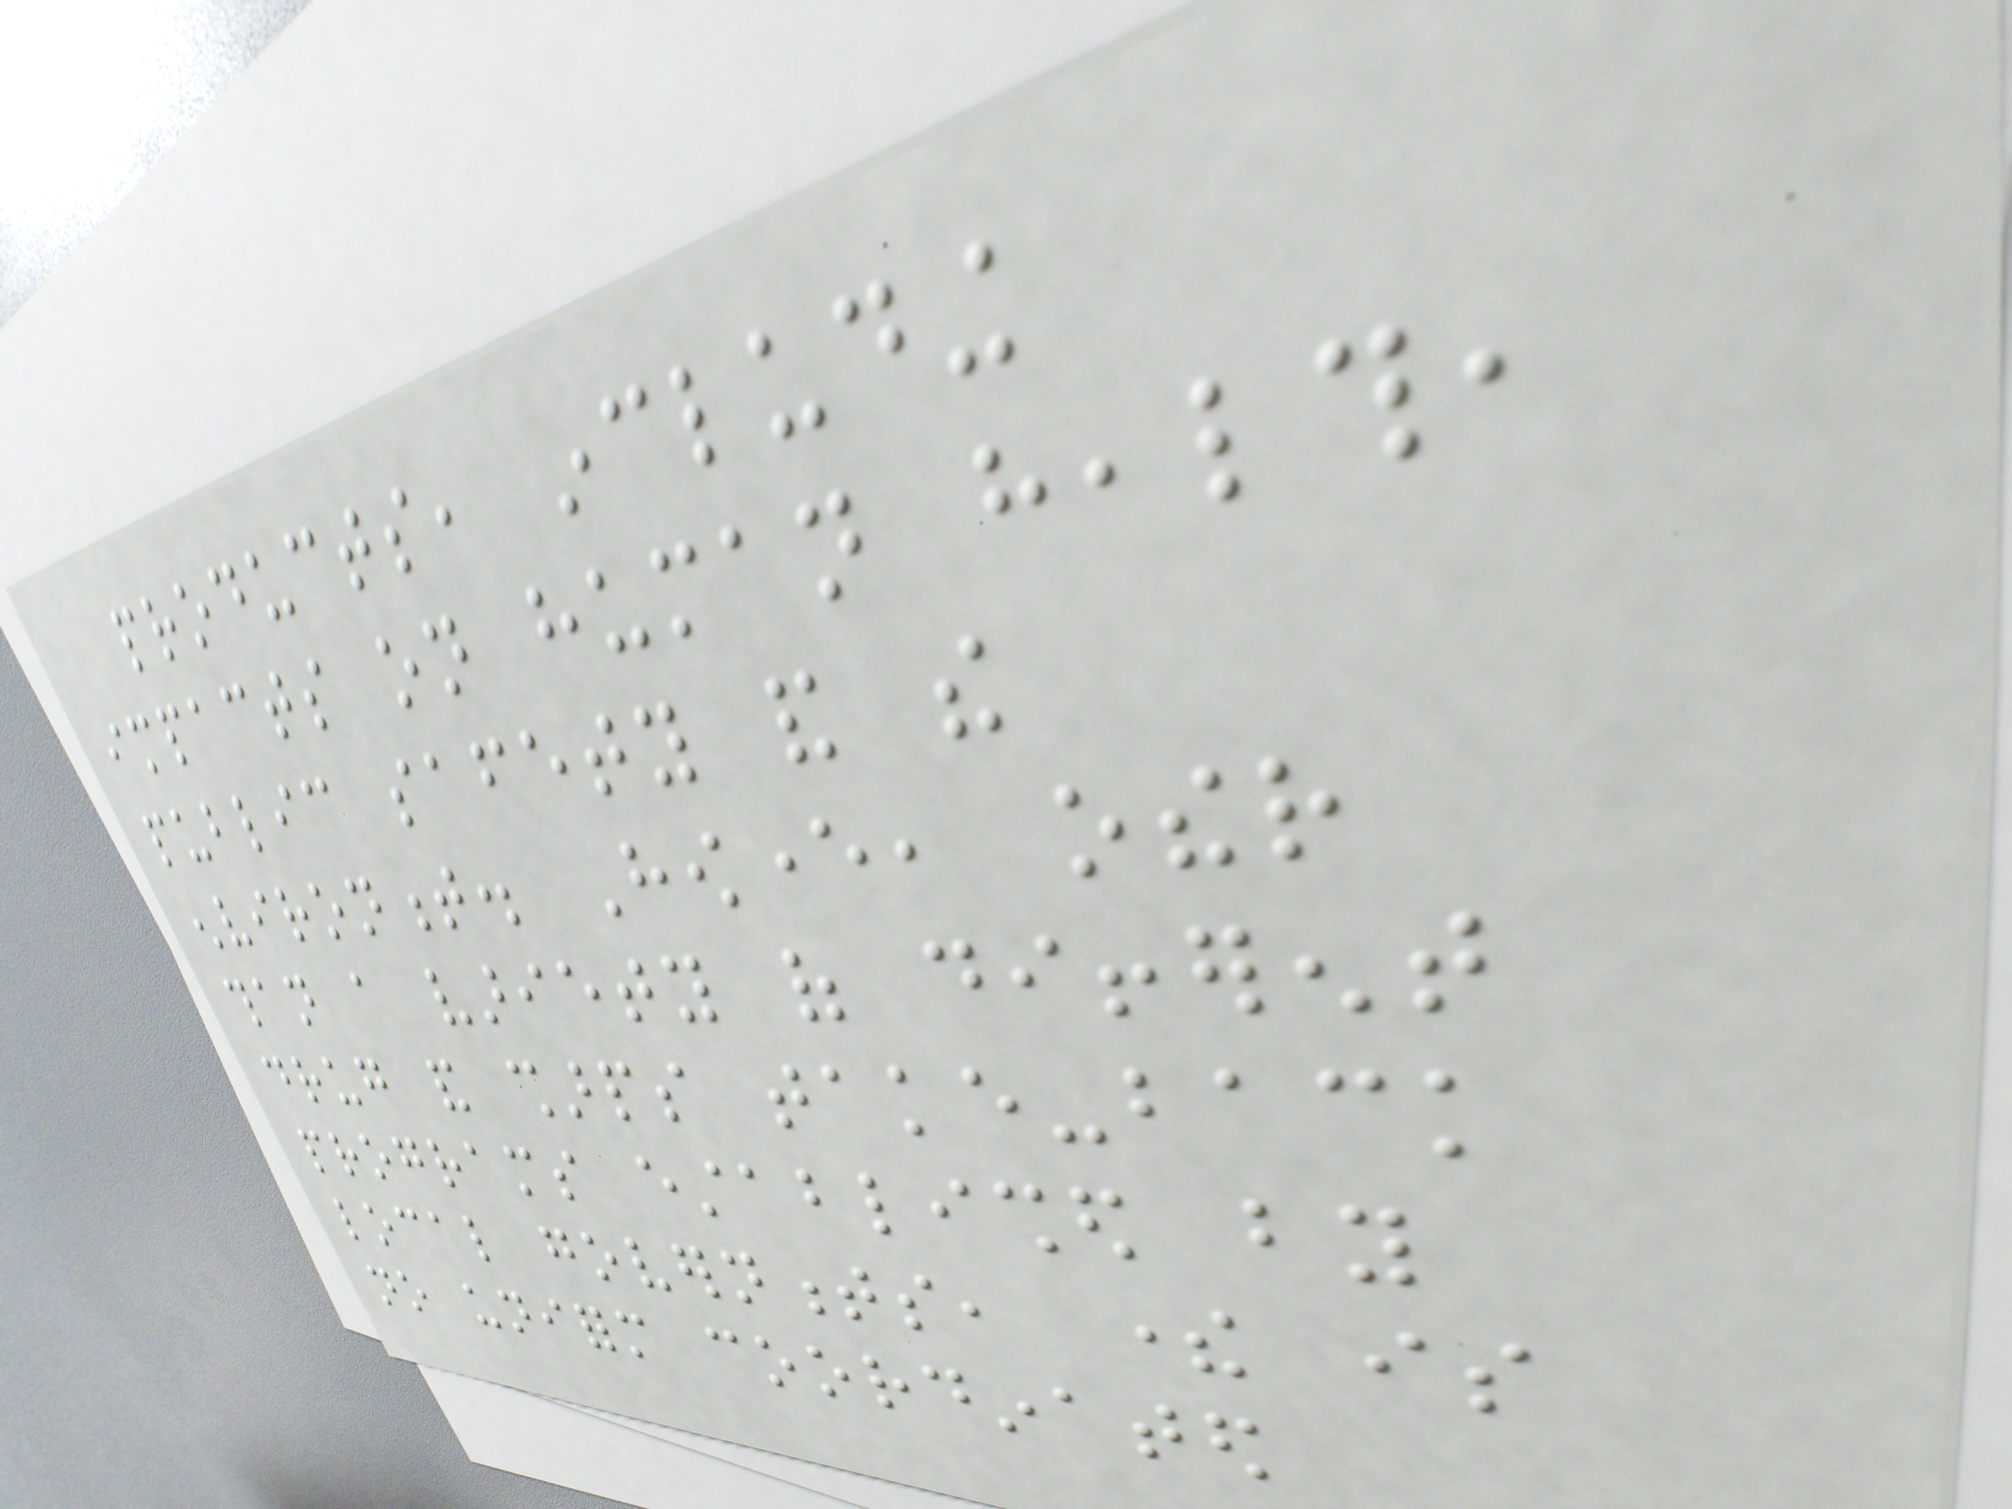products, including
impacts on human health,
public safety and the
environment. However, other
than a variety of different
drug and sharps take-back
programs established by
local governments, there is
no uniform coordinated
